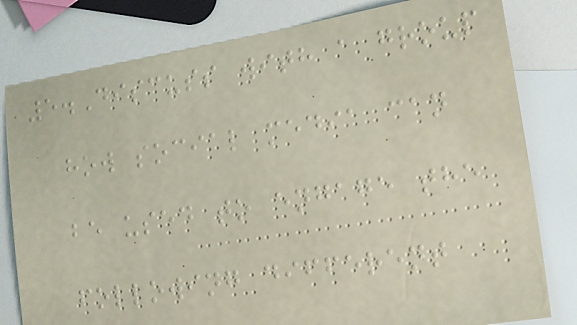5.Discuss with a group
how social media can
be used to engage the
following different
